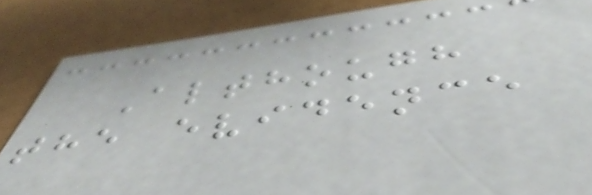Although
the evidence
